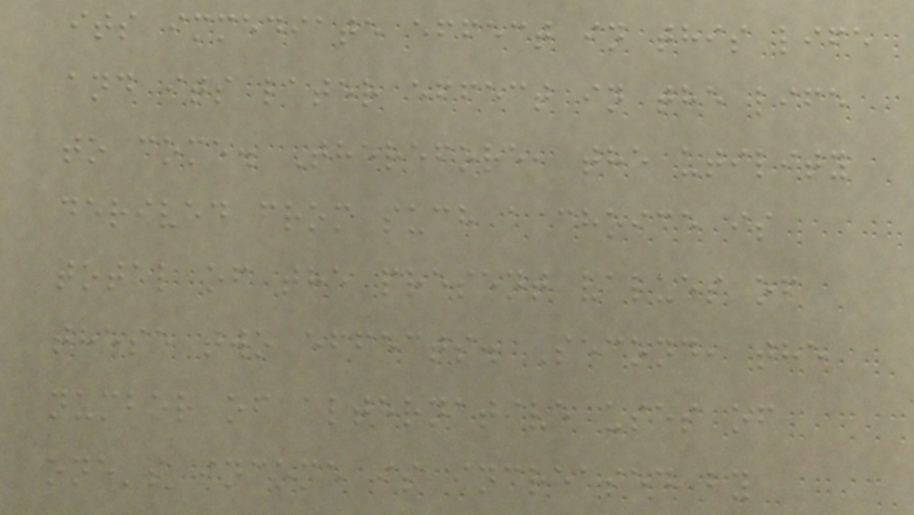its immediate effect in this life
and its later effect in the life
to come. Therefore, the utility
derived from such a choice is
total of the present values of
these two effects. Second, the
number of alternative uses of
one's income is increased by
